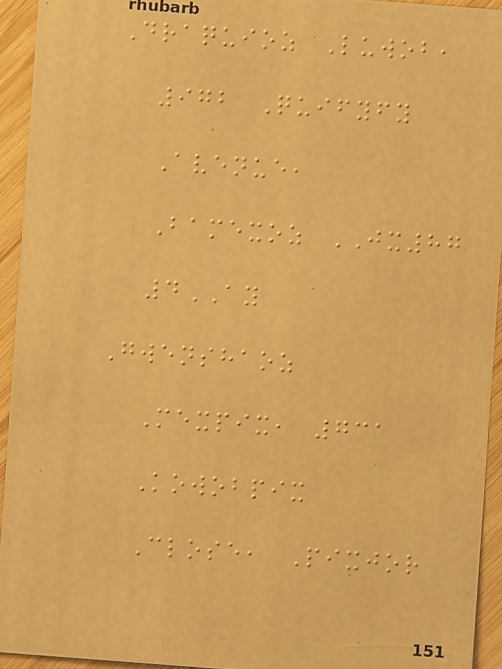Draquioz Luwob,
972 Quifyfy
Avenue,
Bamexoz JX87
4AY
Gwenshaoz
Mexpix, 731
Kowobpix
Close, Pixjor
